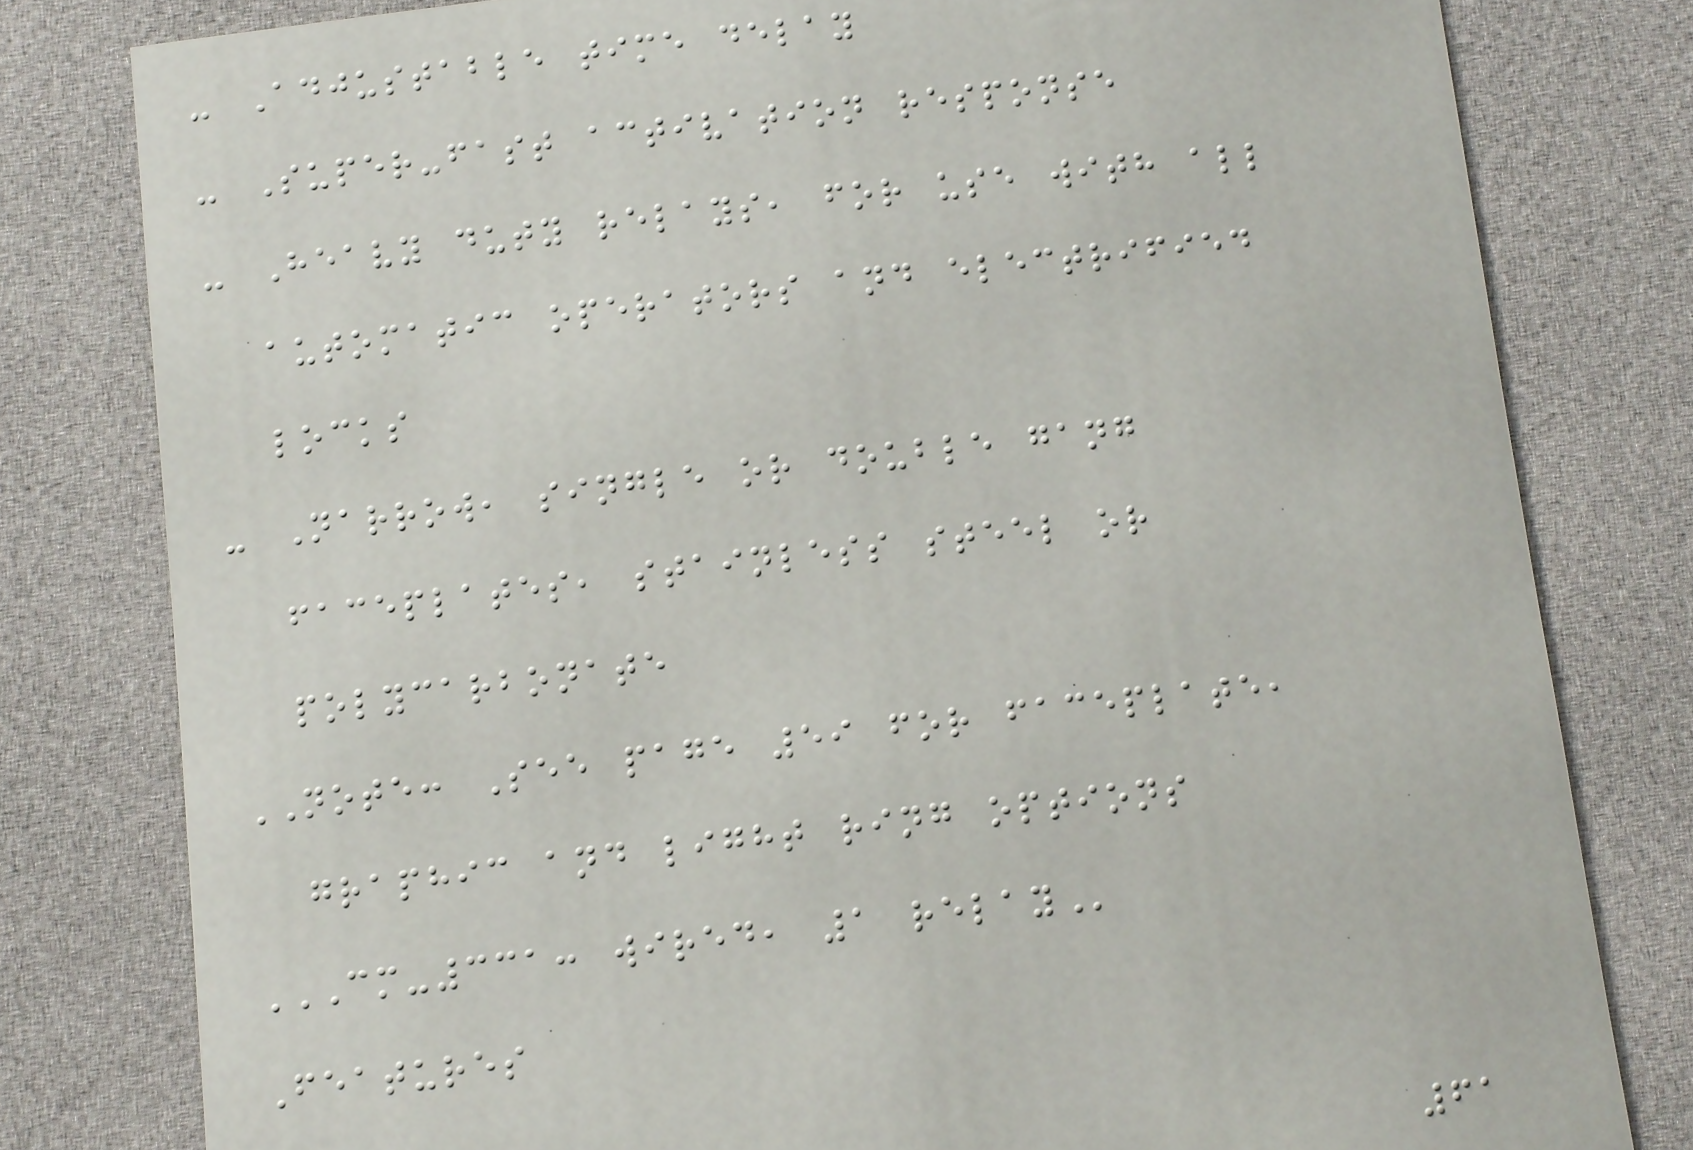- Adjustable time delay
- Super-fast activation response
- Heavy duty relays, for use with all
automatic operators and electrified
locks
- Narrow, single or double gang
faceplates, stainless steel or
polycarbonate
NOTE: See page 59 for faceplate,
graphic and light ring options
CM-331: WIRED, 1 RELAY
Features
61
